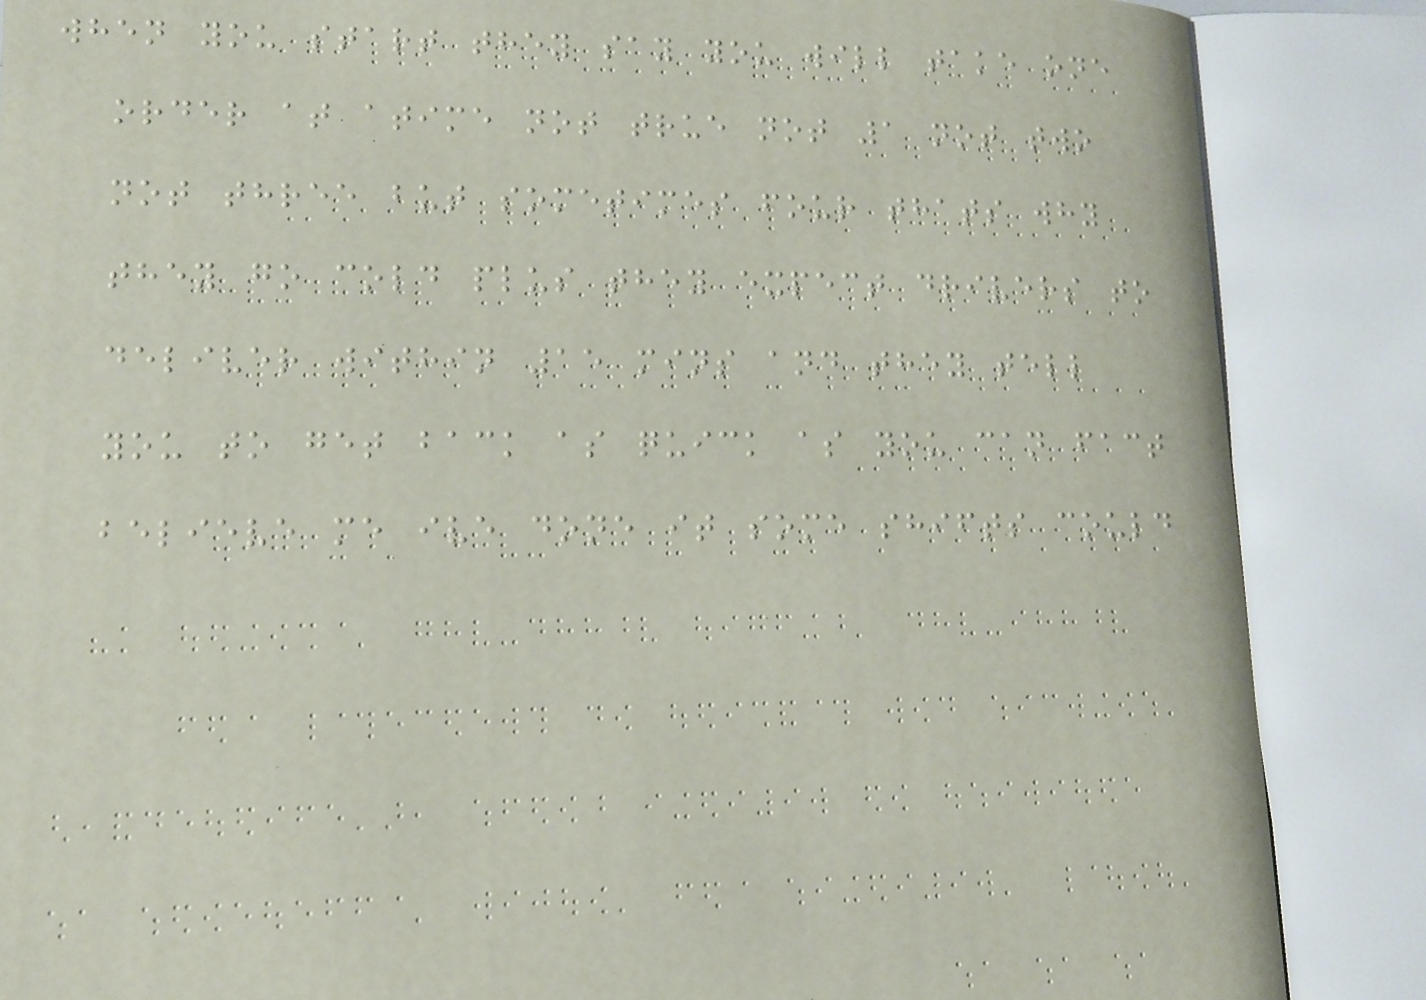when you start they say you will take one
order at atime not true not 1 not two
not three but sometimes four thats why
they go cold plus they expect drivers to
deliver within 15 mins and they tell
you to get back as quick as you can fact
believe me ive done it some shifts could
